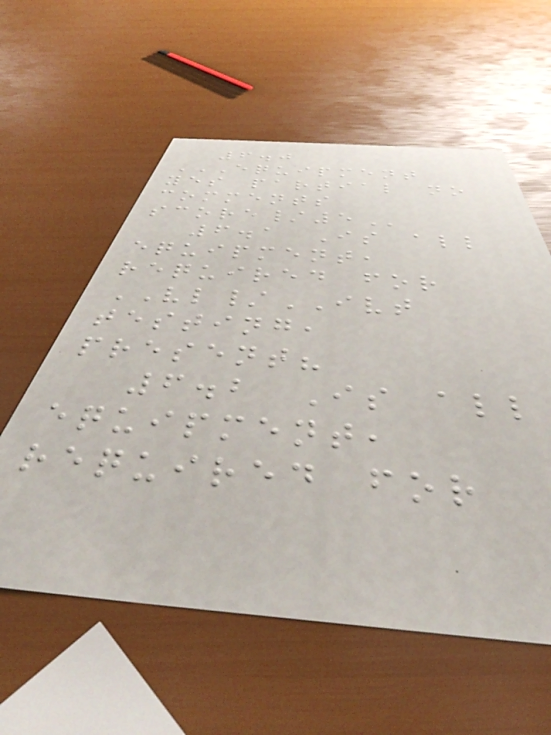6.0
EQUIPMENT
YES PARTIAL NO
COMMENTS
SCORE/5
6.1 Is all
equipment,
required for
VL/IVT
testing,
present?
6.2 Is all
equipment,
required for
